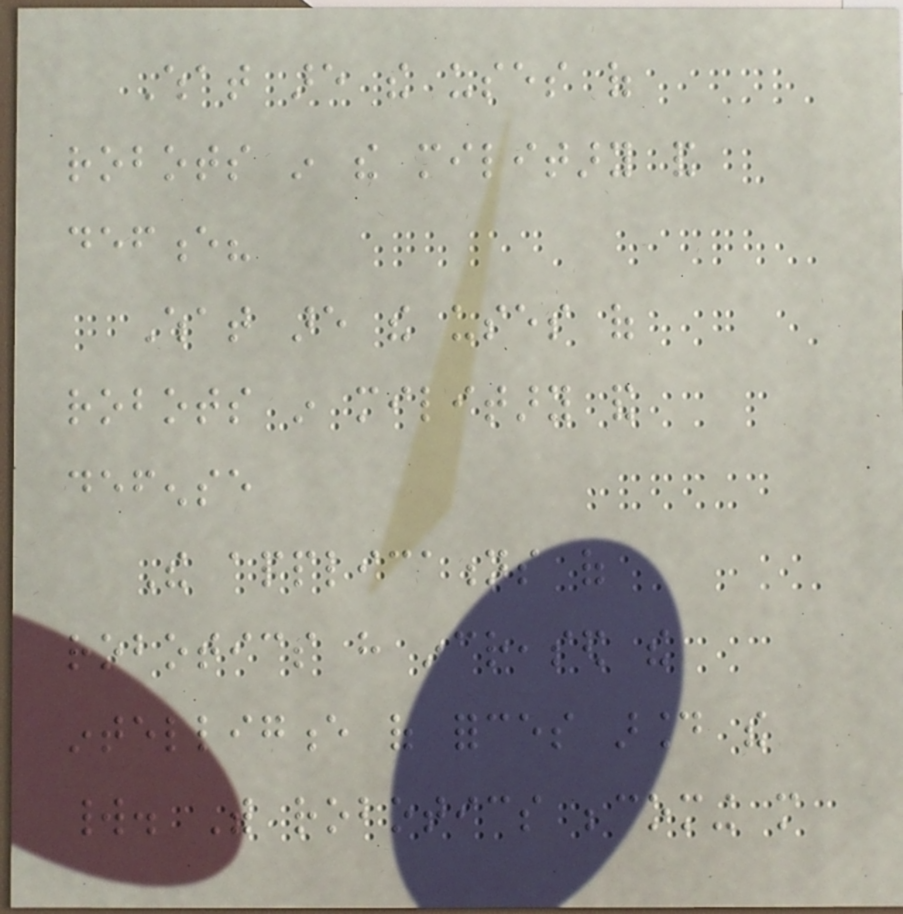What are the uses of
robots in the military and
defence?
What are the uses of
robots in military and
defense
The applications of
robotics have increased the
intelligence of forces around the
world. With robotics becoming more
